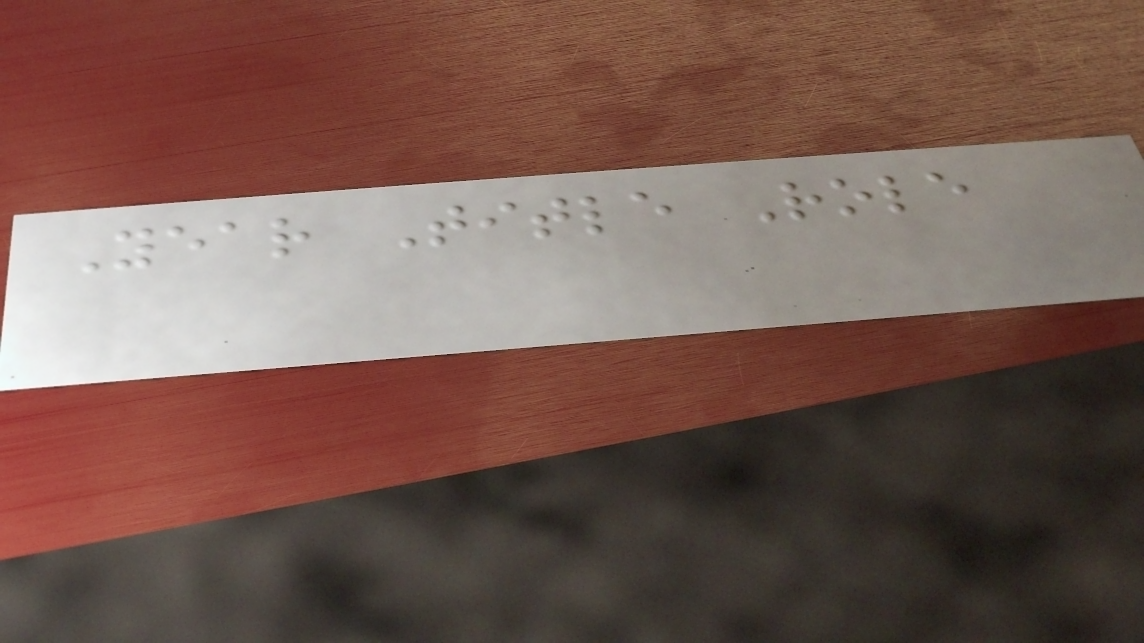Year Title Role
